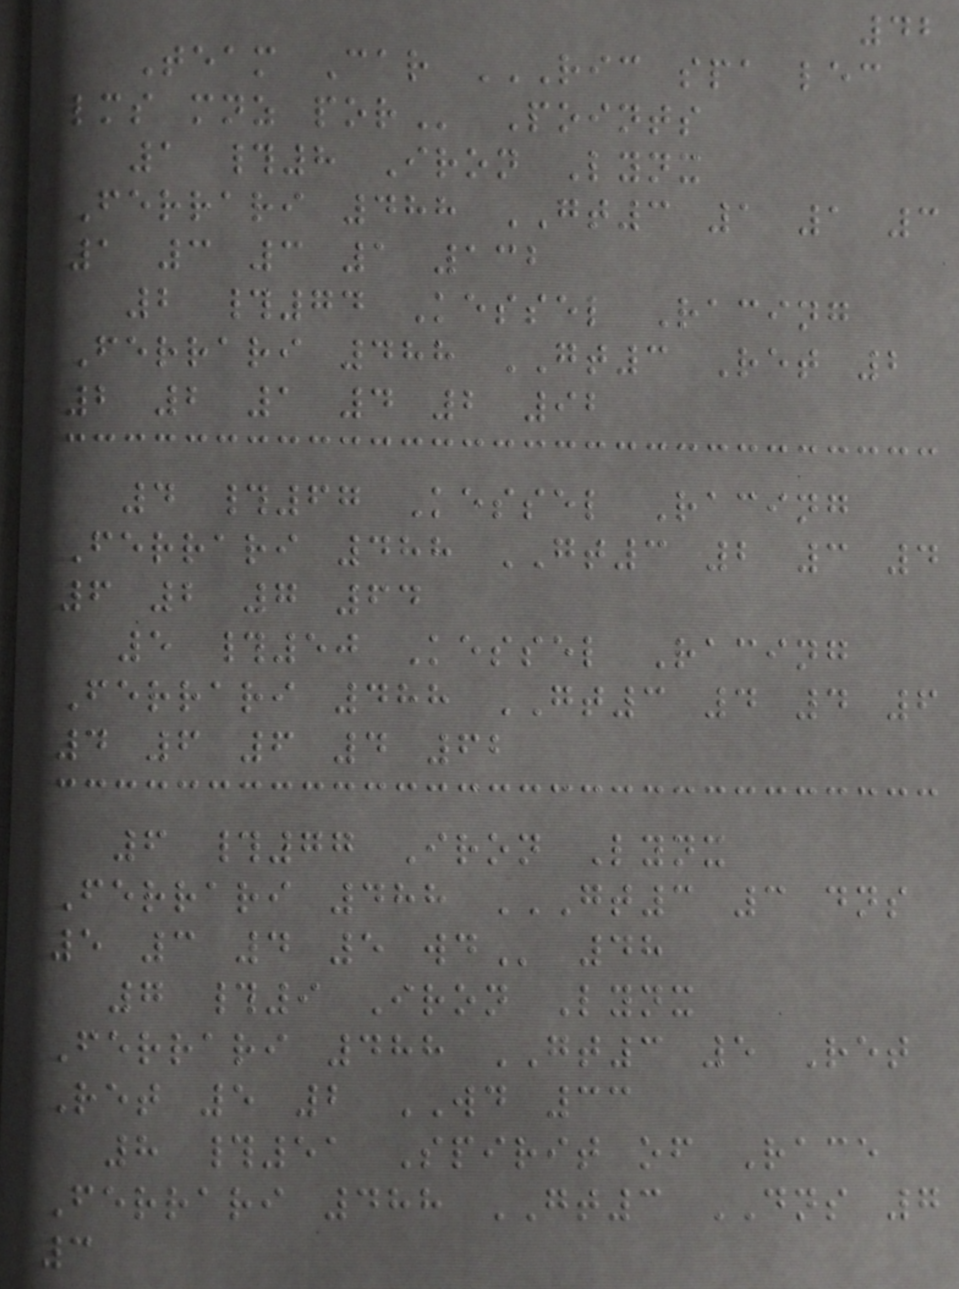42
Team Car RIC SPA LEC
LMS MNZ POR Points
1 #8 Iron Lynx
Ferrari 488 GT3 1 1 3
1 3 3 1 132
2 #74 Kessel Racing
Ferrari 488 GT3 Ret 2
2 2 1 4 2 92
4 #67 Kessel Racing
Ferrari 488 GT3 2 3 4
6 2 7 64
5 #50 Kessel Racing
Ferrari 488 GT3 4 4 6
4 6 6 4 62
6 #77 Iron Lynx
Ferrari 488 GT3 3 DNS
5 3 4 5 WD 48
7 #9 Iron Lynx
Ferrari 488 GT3 5 Ret
Ret 5 2 WD 33
8 #51 Spirit of Race
Ferrari 488 GT3 DNS 7
3
